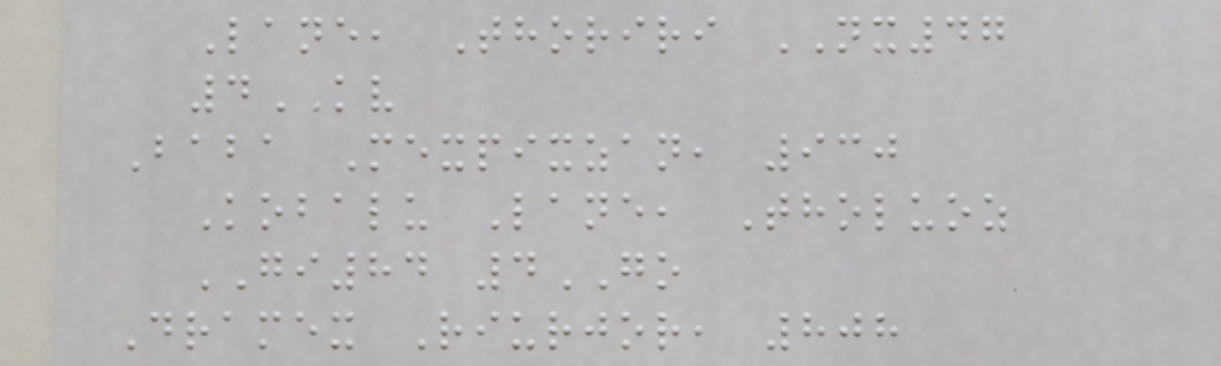Lane, Thoriri NX47
4KV
Baba Mexpixzan, 930
Kobalu Lane, Tholuoz
GI84 4GO
Dramex Riurjor, 808
